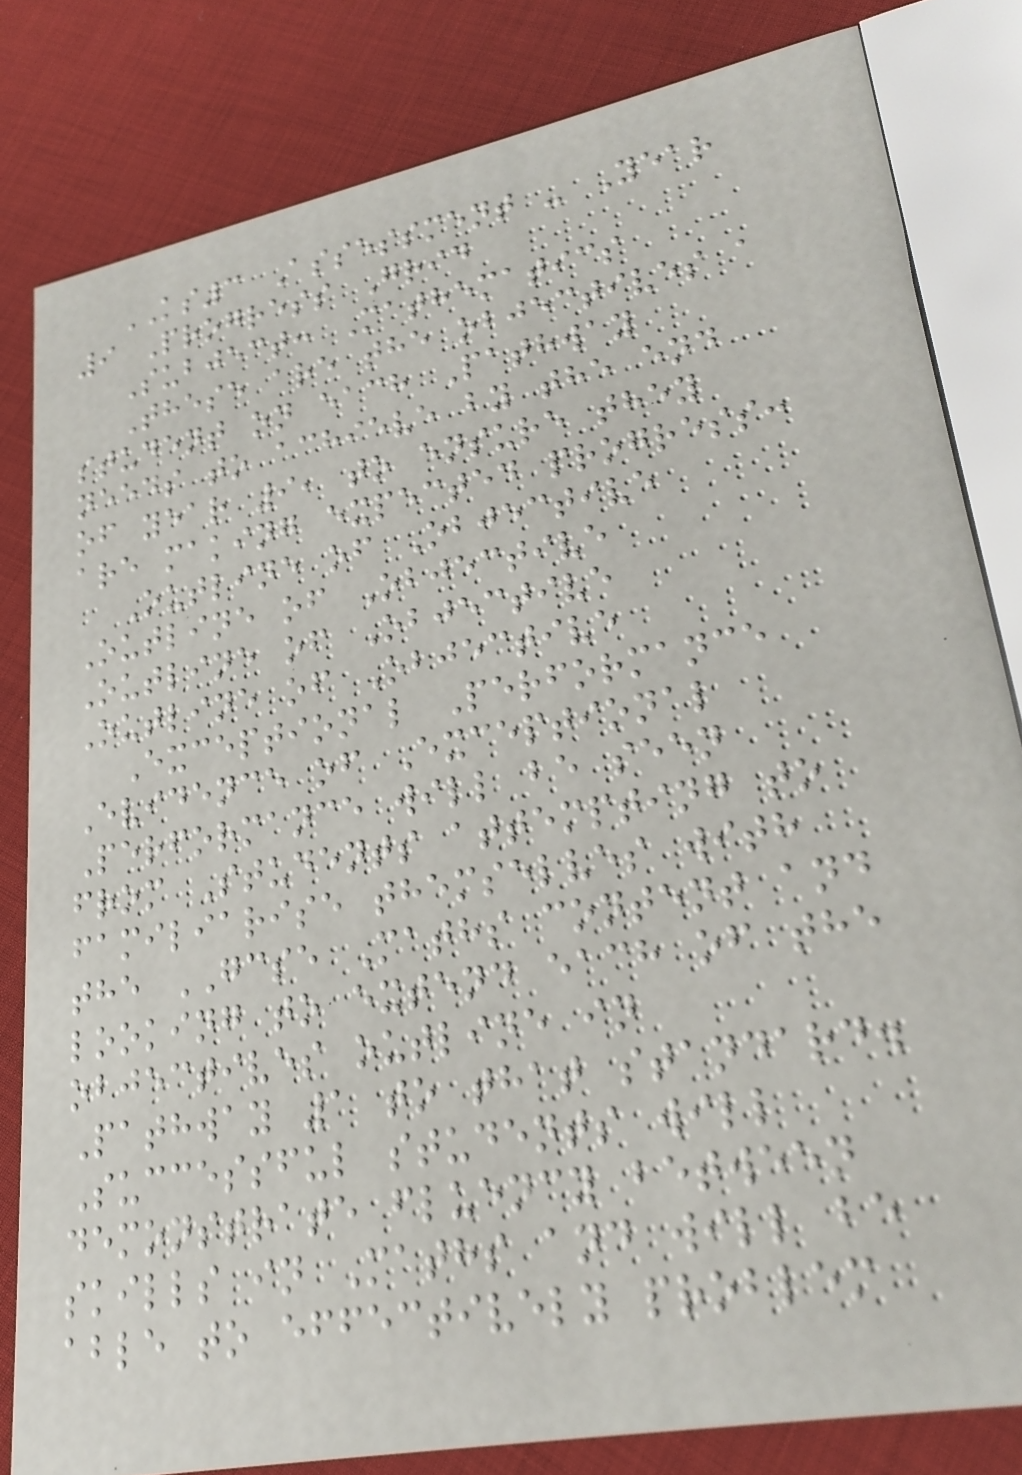KS3 Assessment - Year
9 Progress Grid
Subject: Mathematics
These are the objectives a
student on each Pathway
needs to achieve by the end
of year 9, to ensure they
are making expected progress:
Outline of Objective
Outline of Objective
Outline of Objective
Outline of Objective
Exceptional Performance
Evidence of Exceptional
Performance will be seen
from Students attempting to
familiarise themselves with
the GCSE Maths content and
looking to extend each of the
objectives outline in
Pathway 1 to that standard.
Successful students will
demonstrate fluency between
skills in Maths and will be
able to effectively problem
